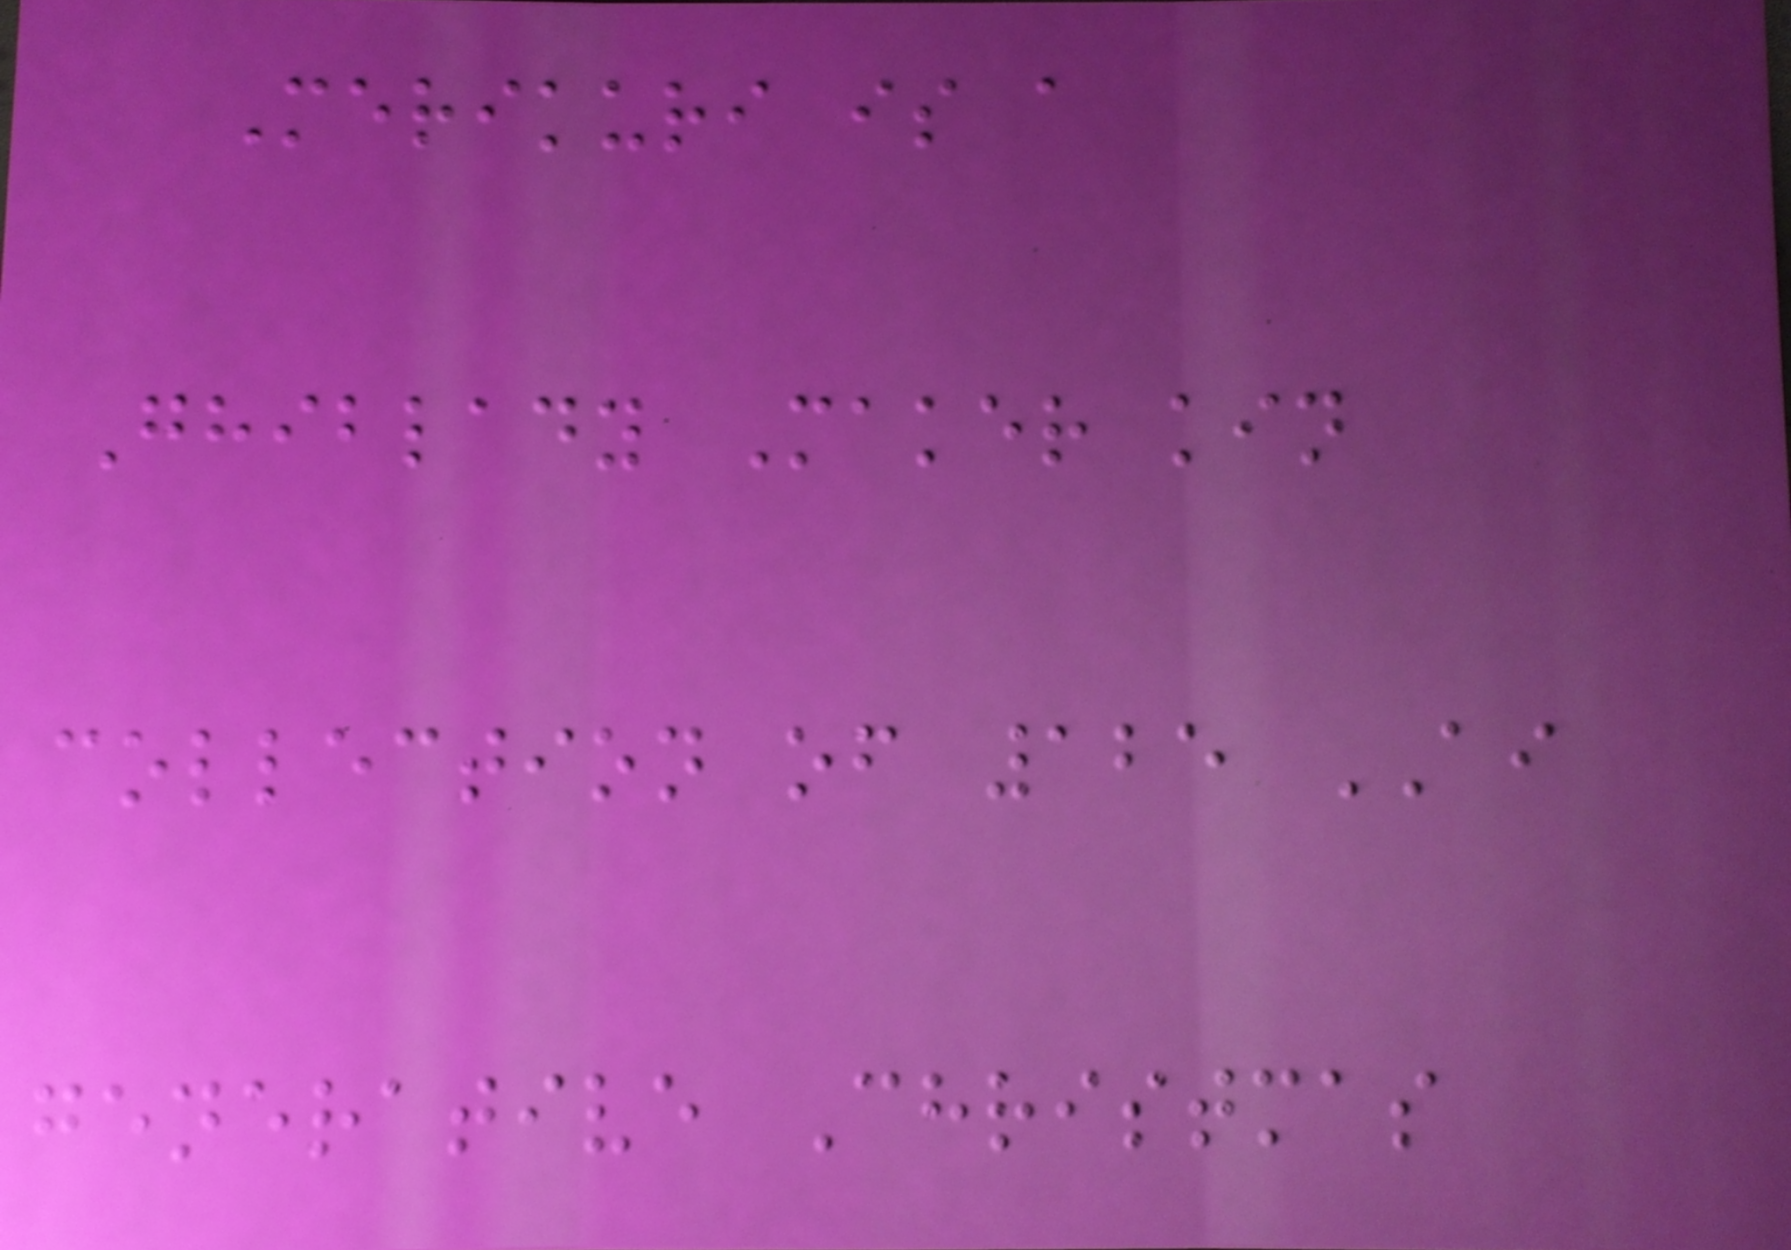Merikuri is a
Ghiblady Maker kin
collection of 125 AI
generative Christmas
